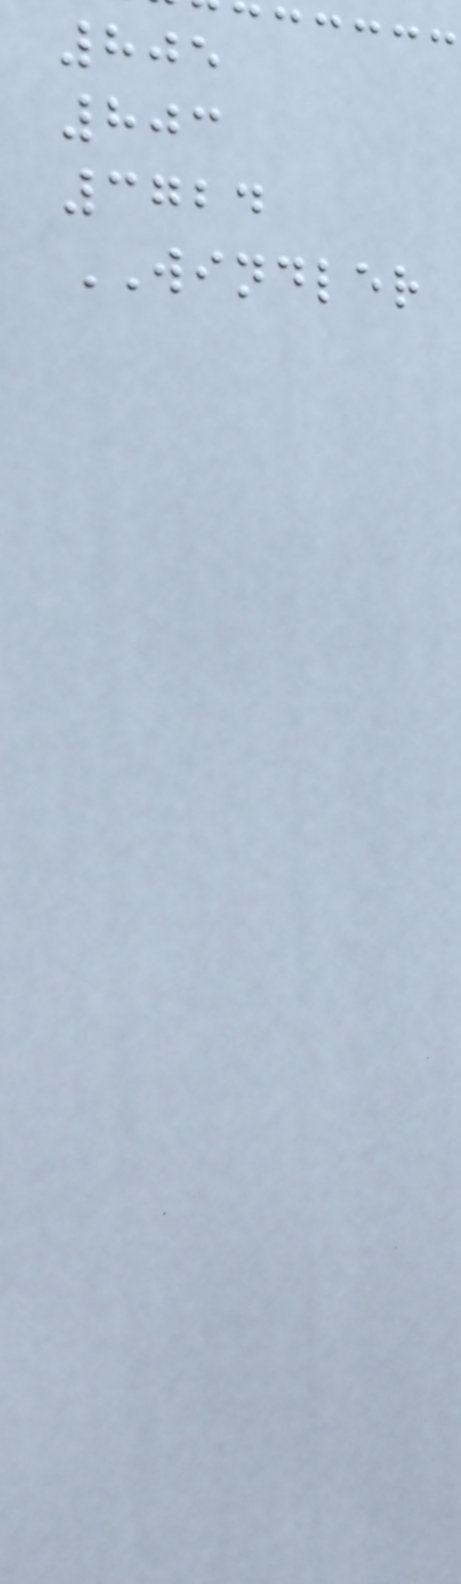805
803
3724
WINDLER
